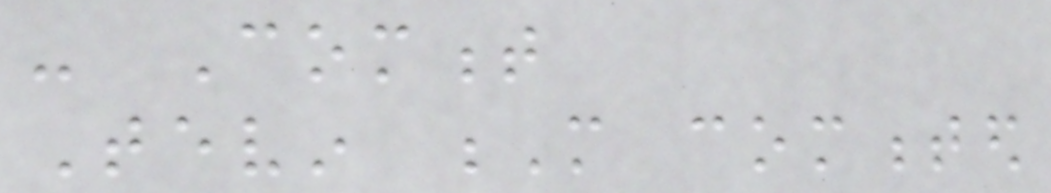- Comment
Tevin M commented
